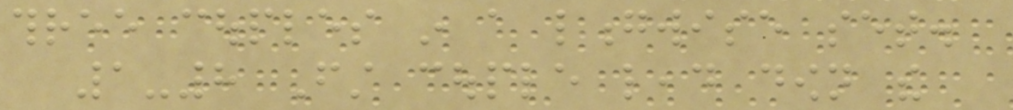three couples in a longwise set.
1-8 First couple lead down the
